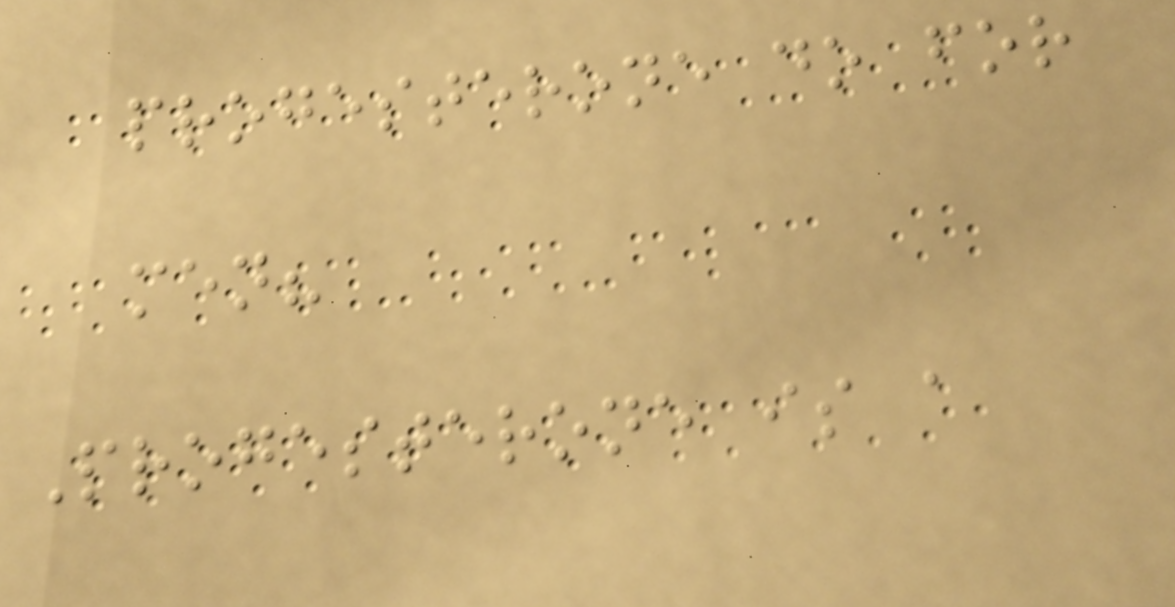progesterone do for
men?
Progesterone is a
